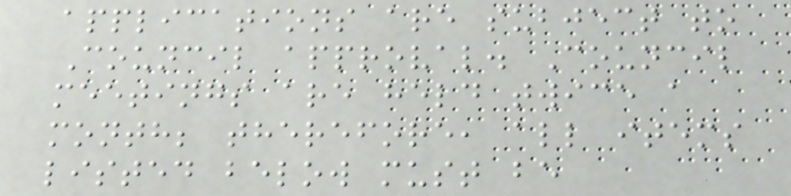applications are subject to
Council approval. Council
meetings are held twice a
month; therefore, all items
listed below must be
